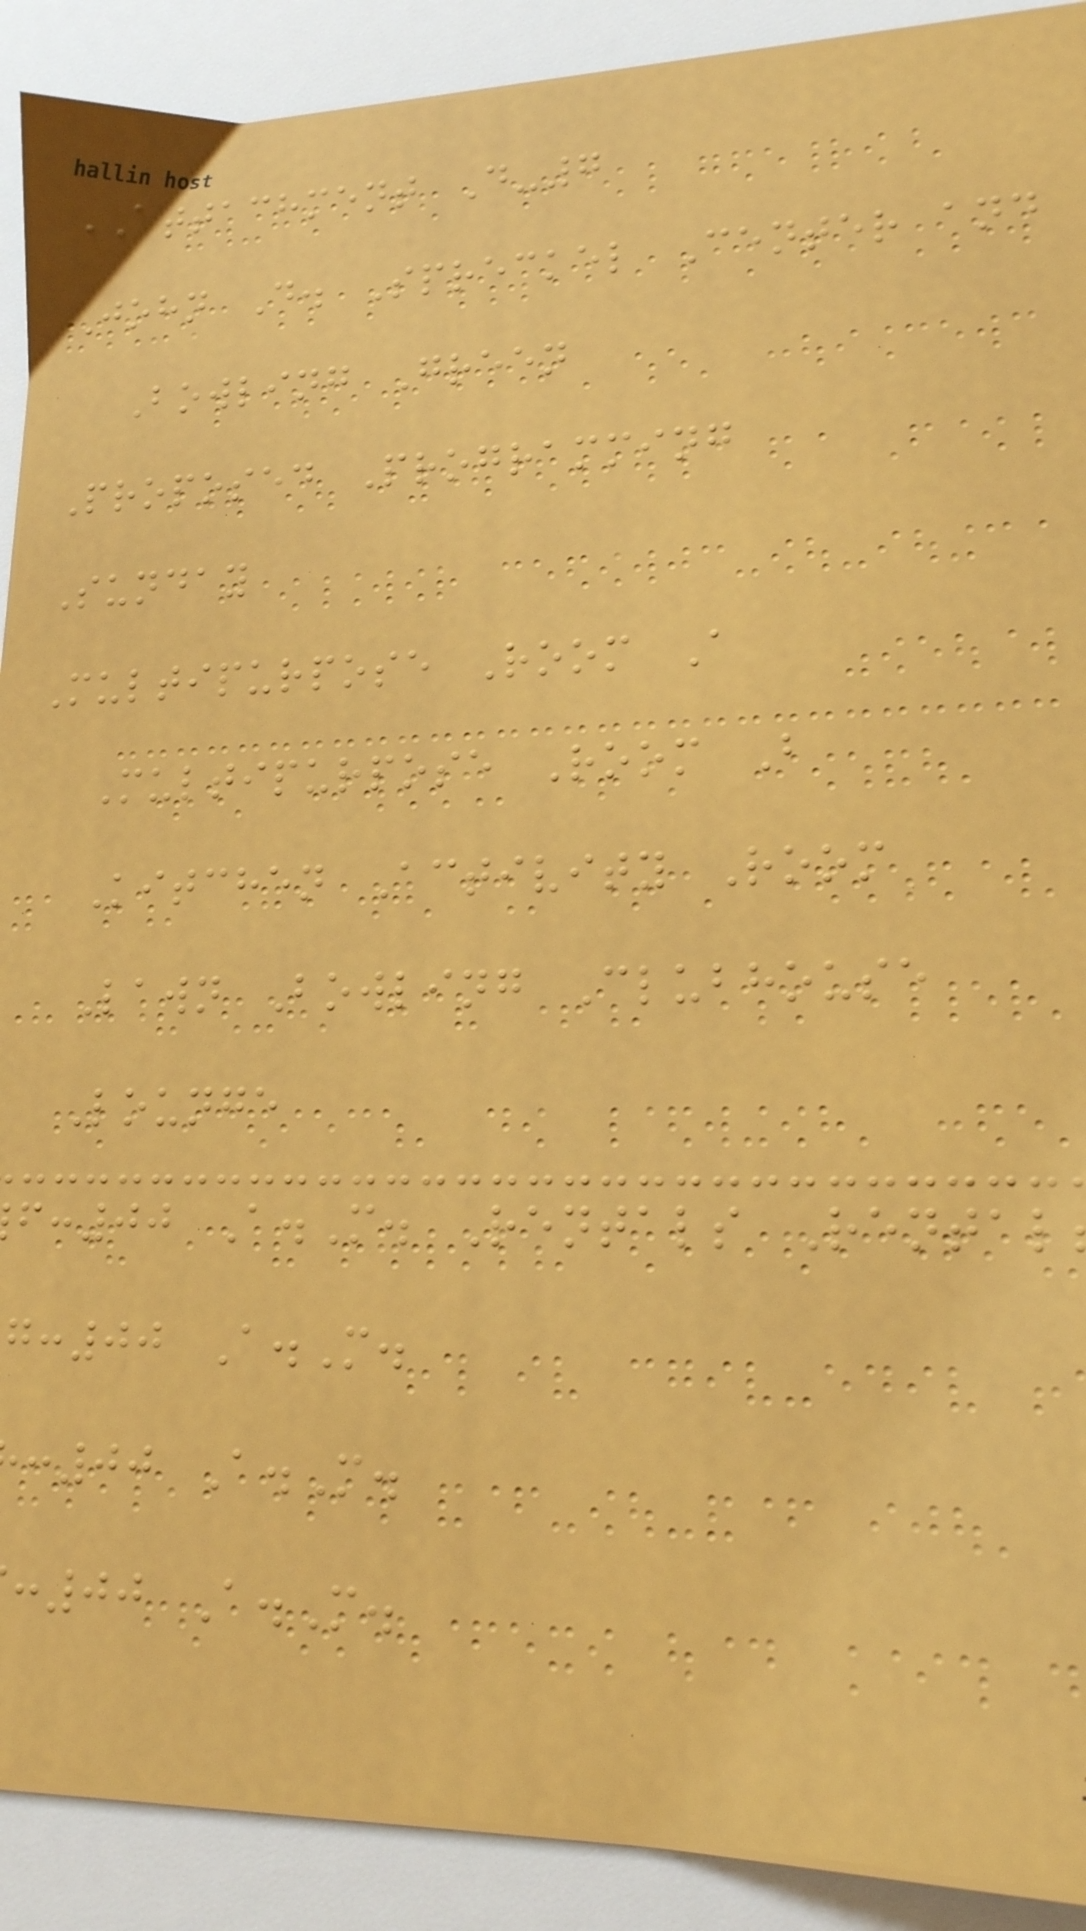ATTACHMENT D-7
John D. Spreckel Center and
Bowling Green
Proposed Programming
Sunday
Multipurpose Room A
Multipurpose Room B
Kitchen Activity Room
Lawn Bowling Clubhouse
Lounge
:00 A.M. Rentals Rental
:00 A.M.
:00 A.M.
:00 A.M.
